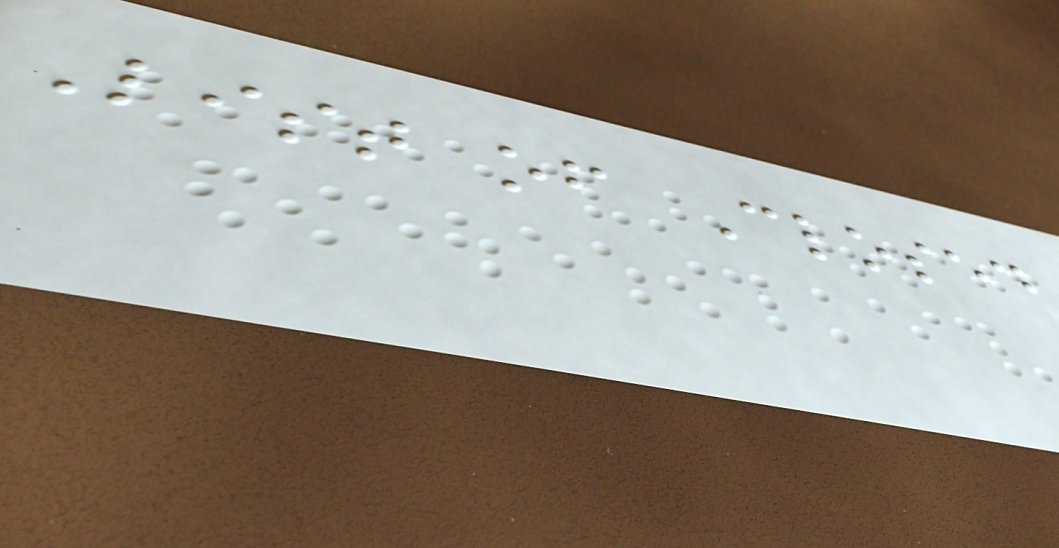List of Closed
